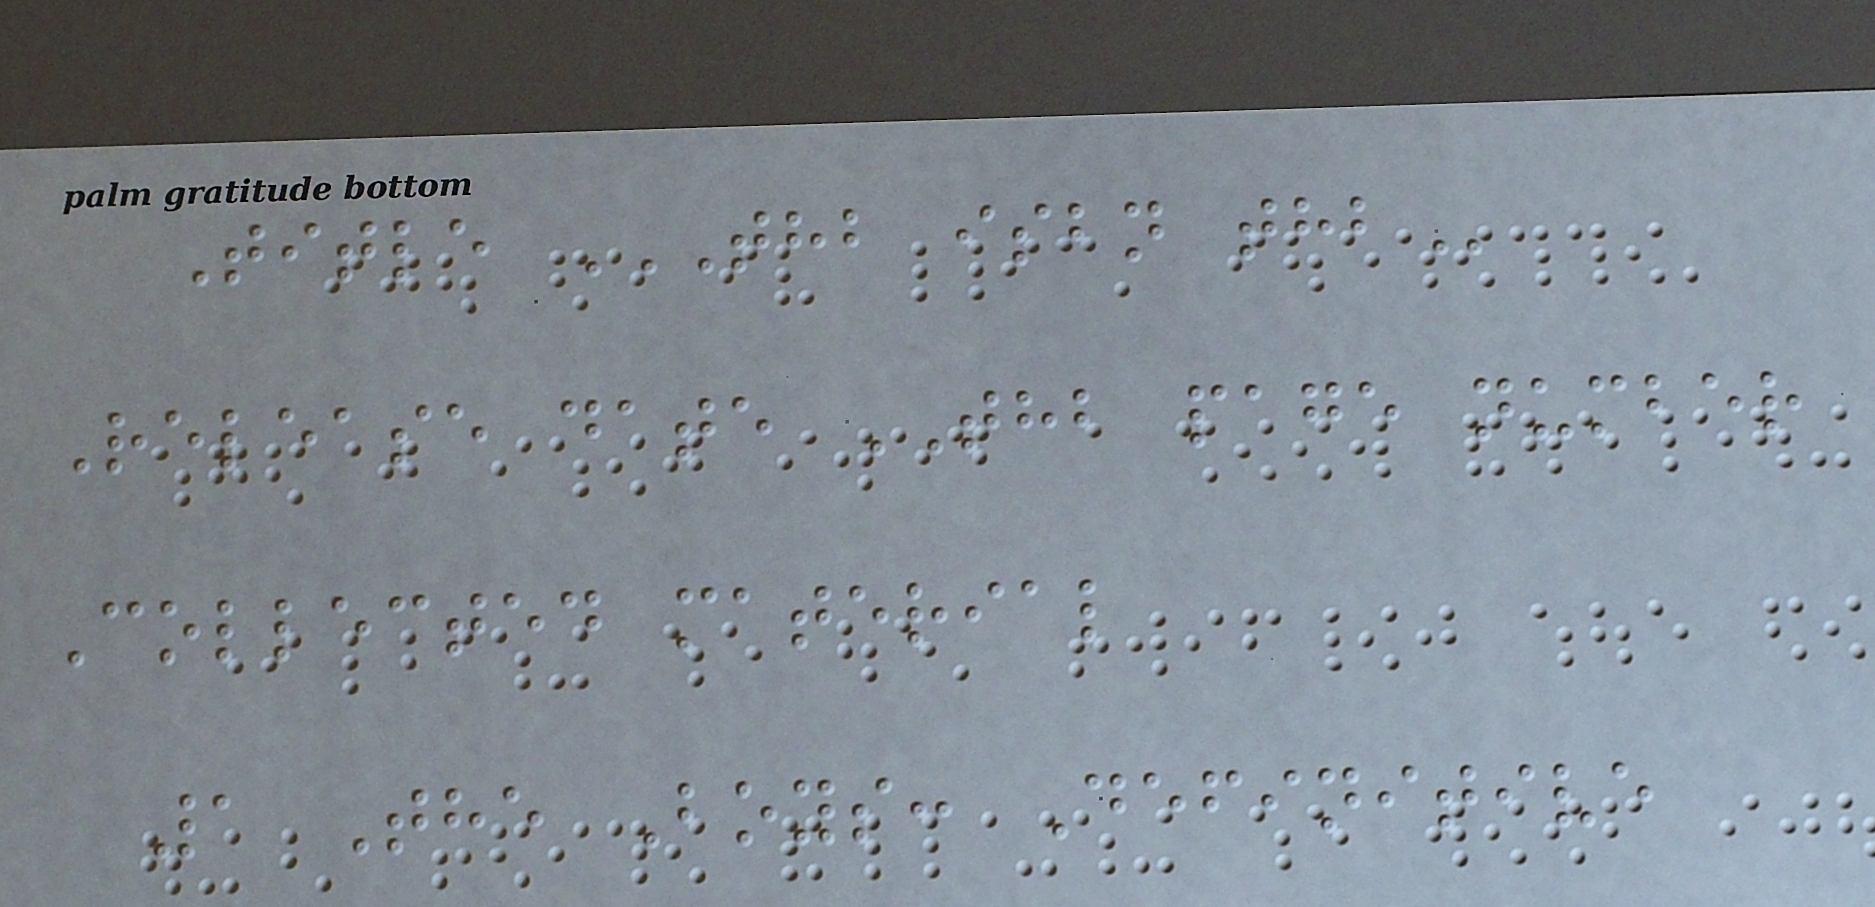Title THB ISBN THB
Release date THB page number
Collected material
1 The Boys: Definitive
